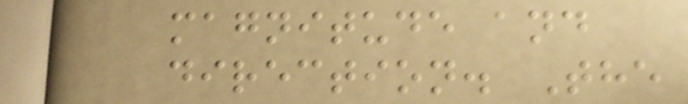magnitude and
direction. The
